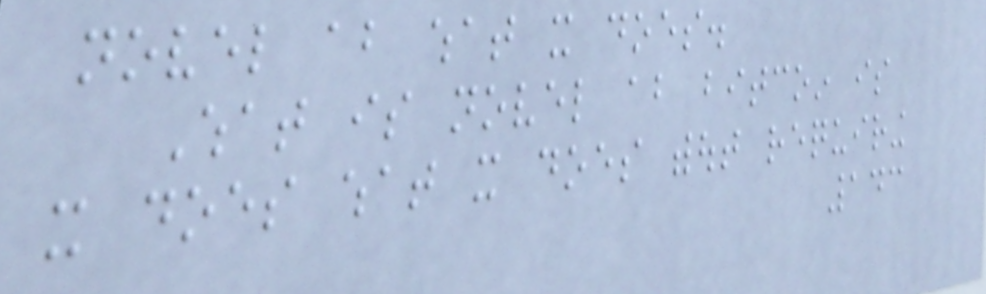novel about what it does.
What is novel about bitcoin is
it does what it does without requiring
143
